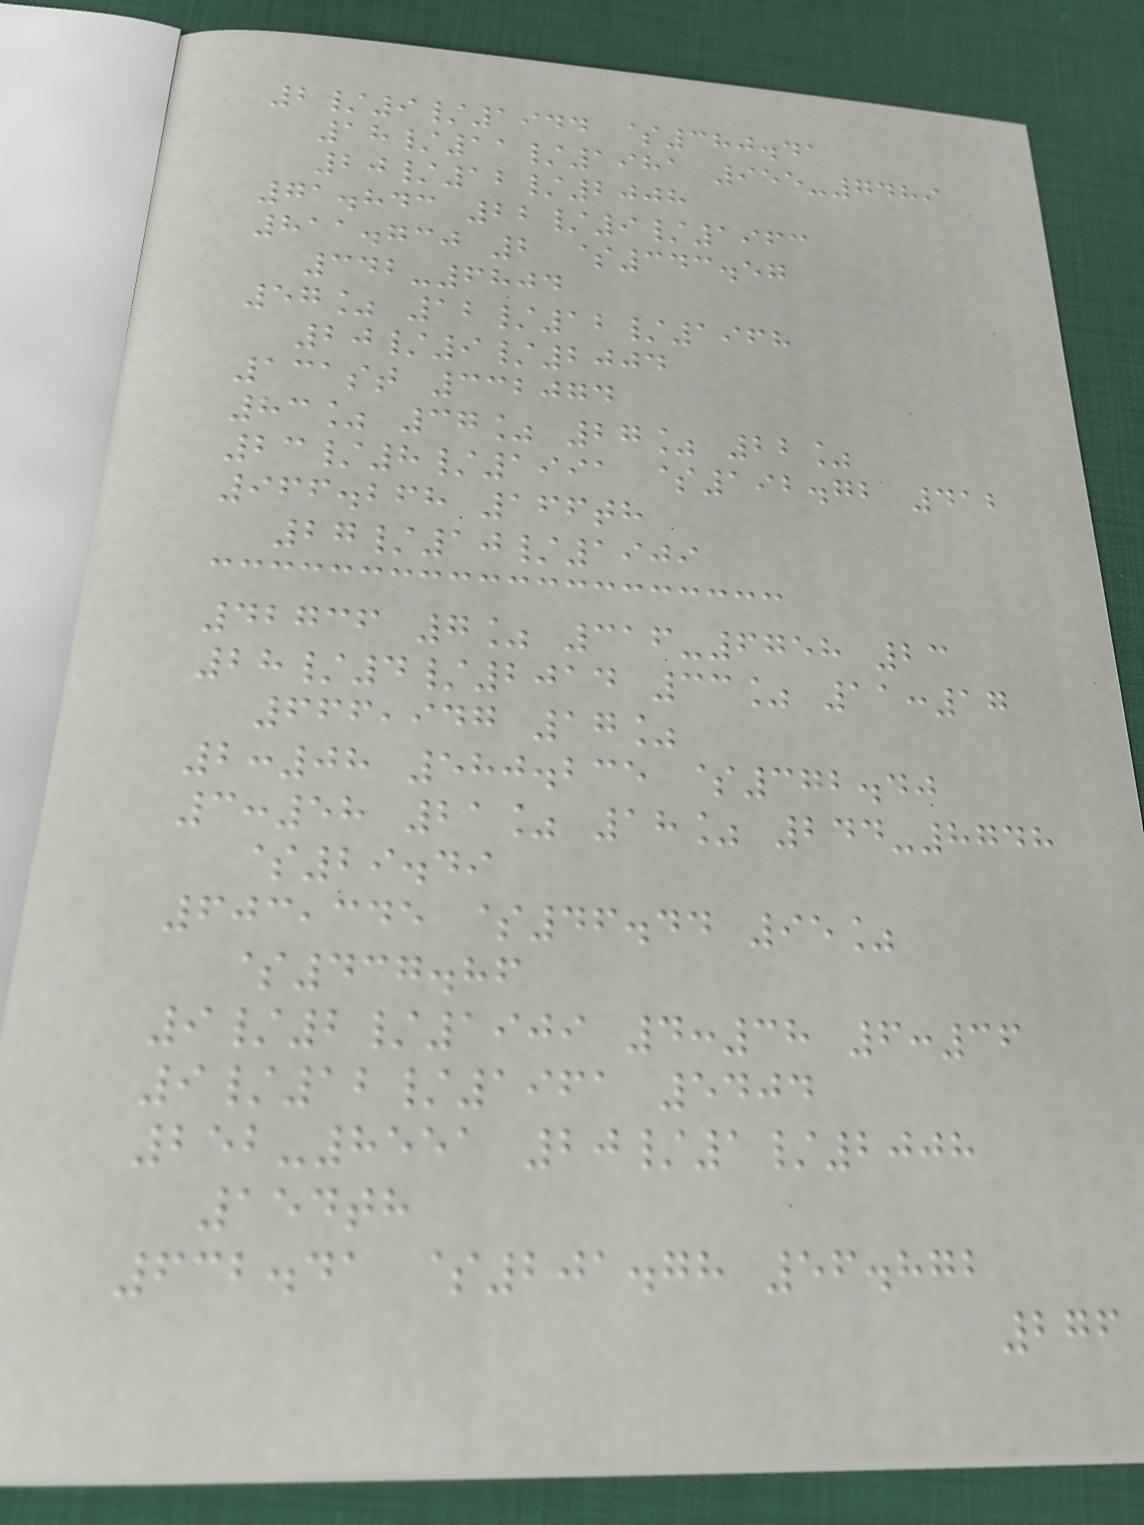2/9/1944 $380.41
18/11/1981 955-7489
20/12/2008
71.843 22/9/1963
811.730 2 $343.57
342-6804
57% 12/12/1968
20/9/2004
131st 332074
83% 37% 27% 22%
23/8/1991 $192.72 412
966.268 166th
27/10/1909
42736 7% 316-6758 23
28/4/2014 33% 11:17
666,947 17%
2:08 580.235 $372.40
3:58 21% 18% 244-8748
$29.49
603,345 $46.44 95%
$437.86
9/2/1909 4:38 6:36
9/12/1961 5404
252-8551 20/1/2008
154th
632.41 $201.78 56.872
276
